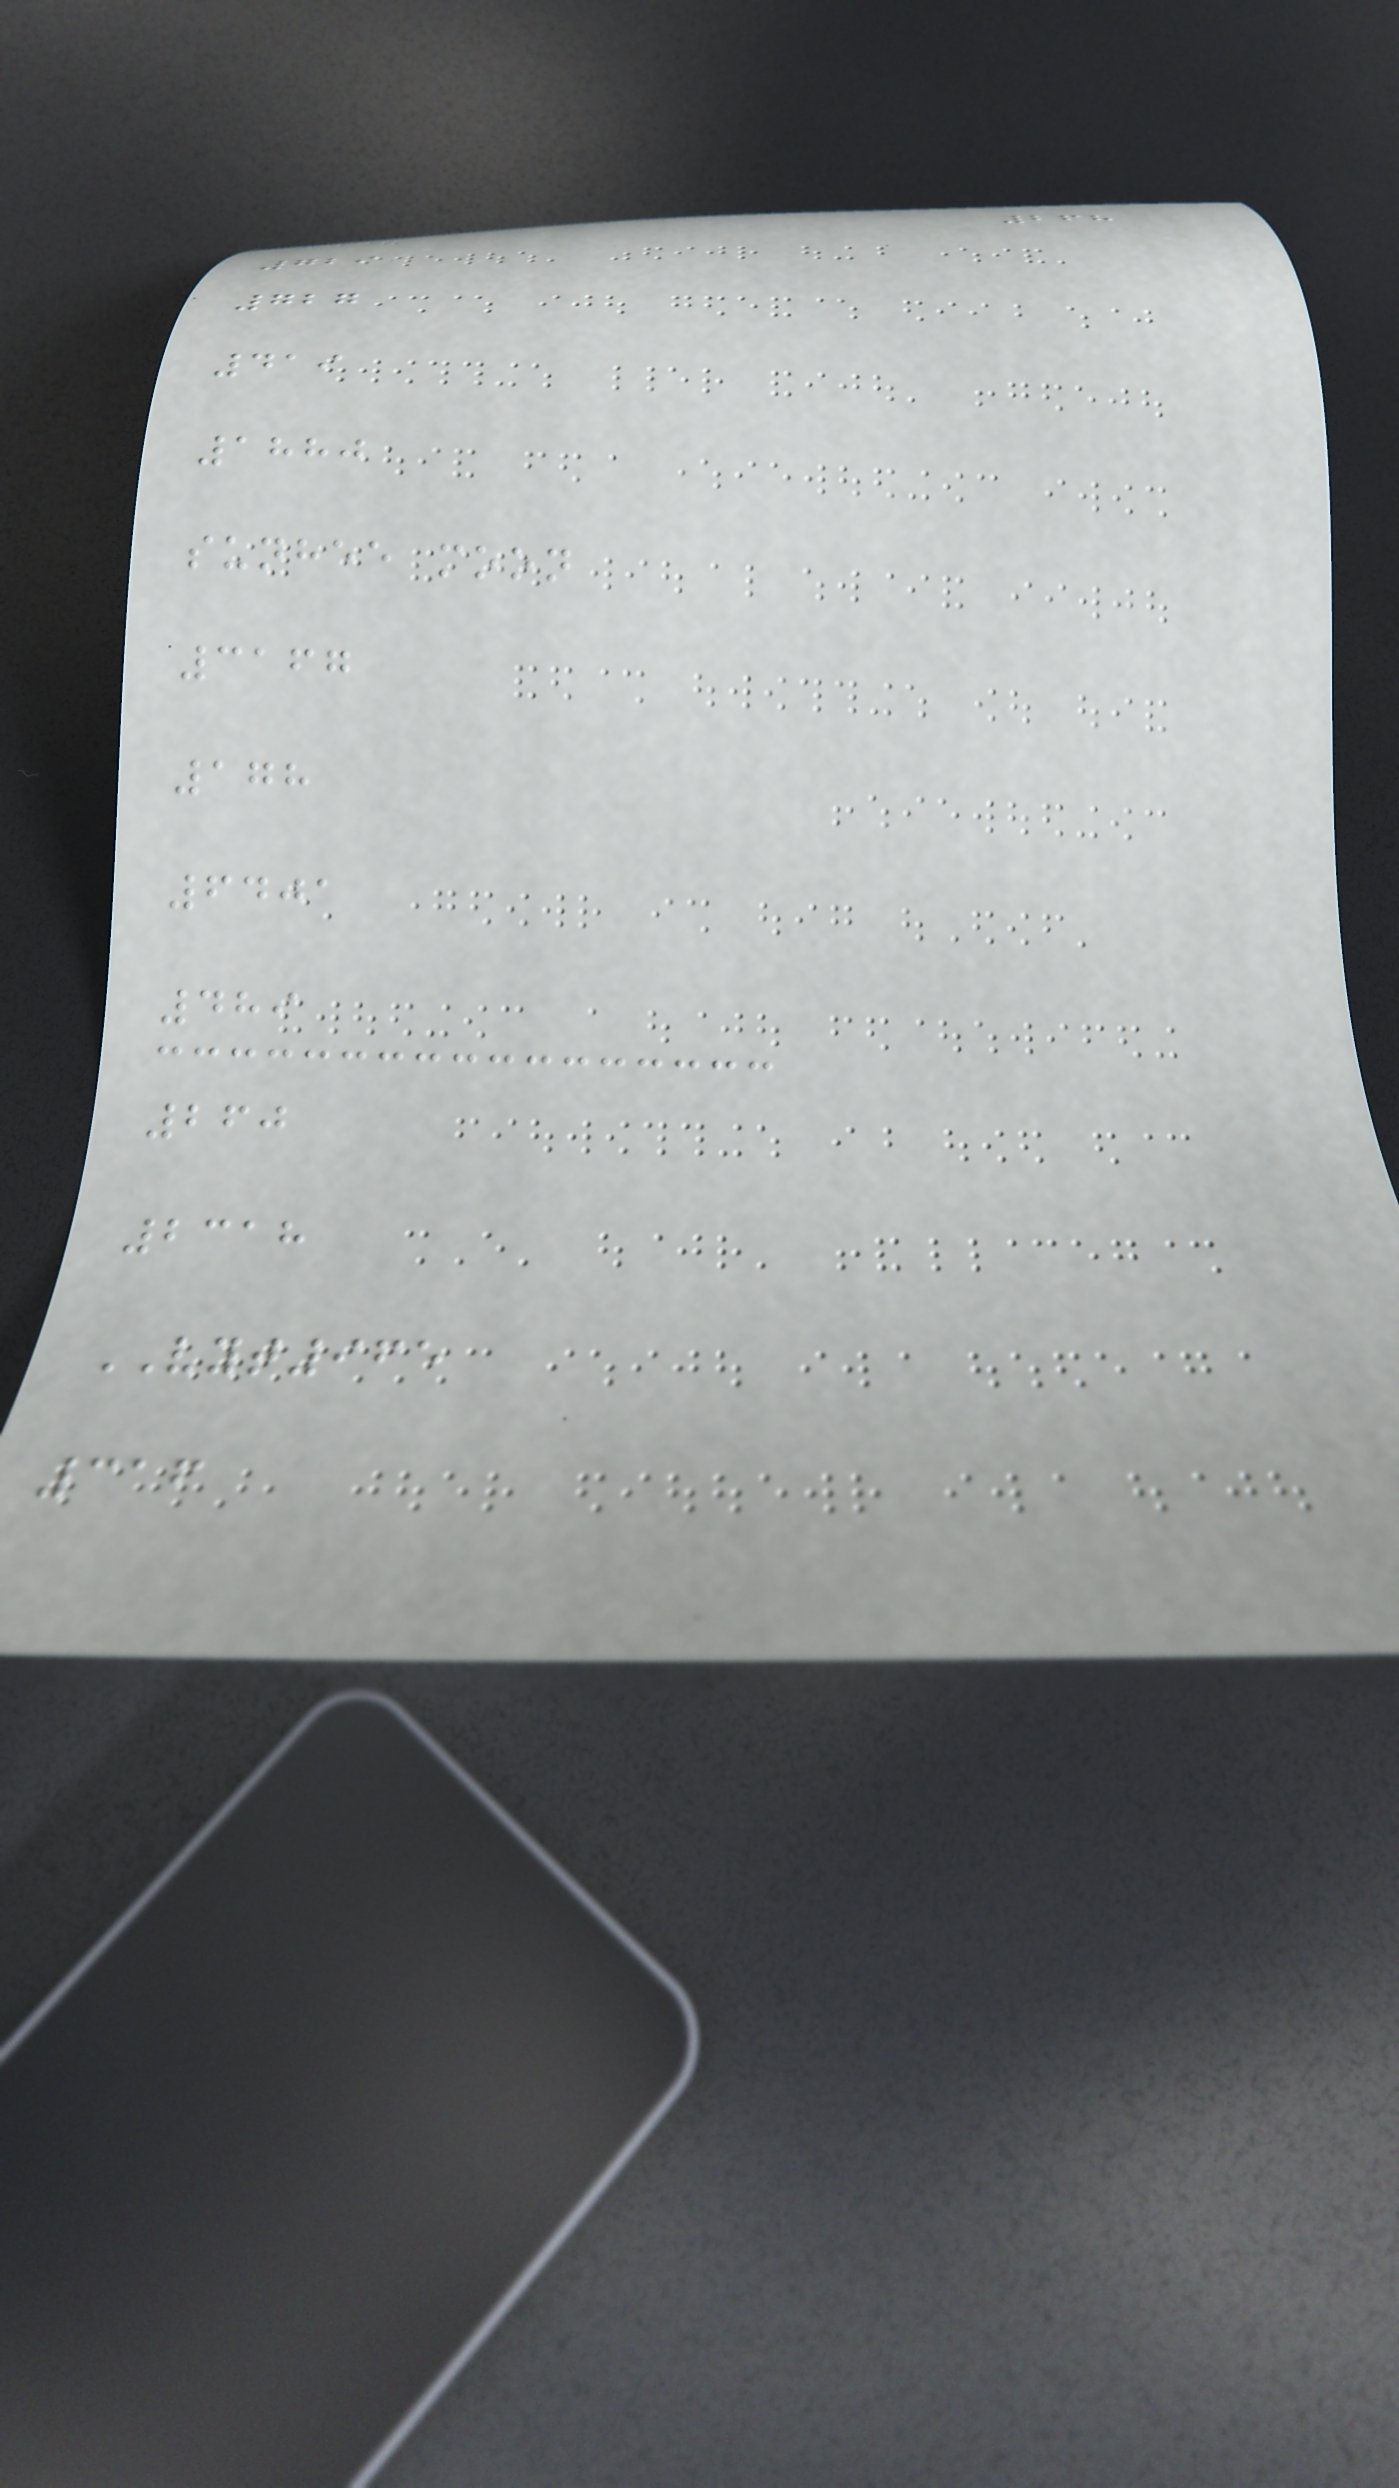268
729
727
419
1880
sunhee moon
3167
178
6401
489
260
2318
VYT965
316
